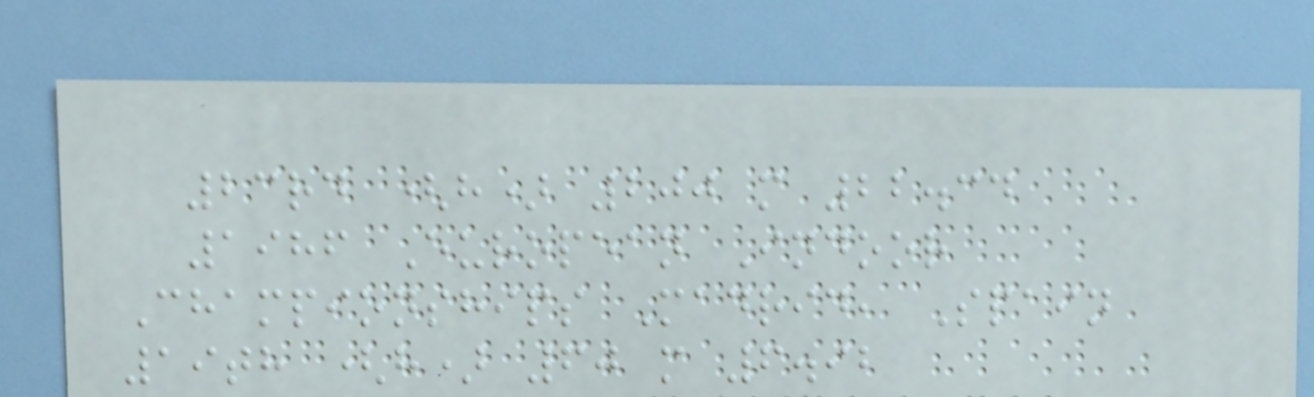23rd (h) 200 m 22.34
1986 European Indoor
Championships Madrid, Spain
19th (h) 60 m 6.92
